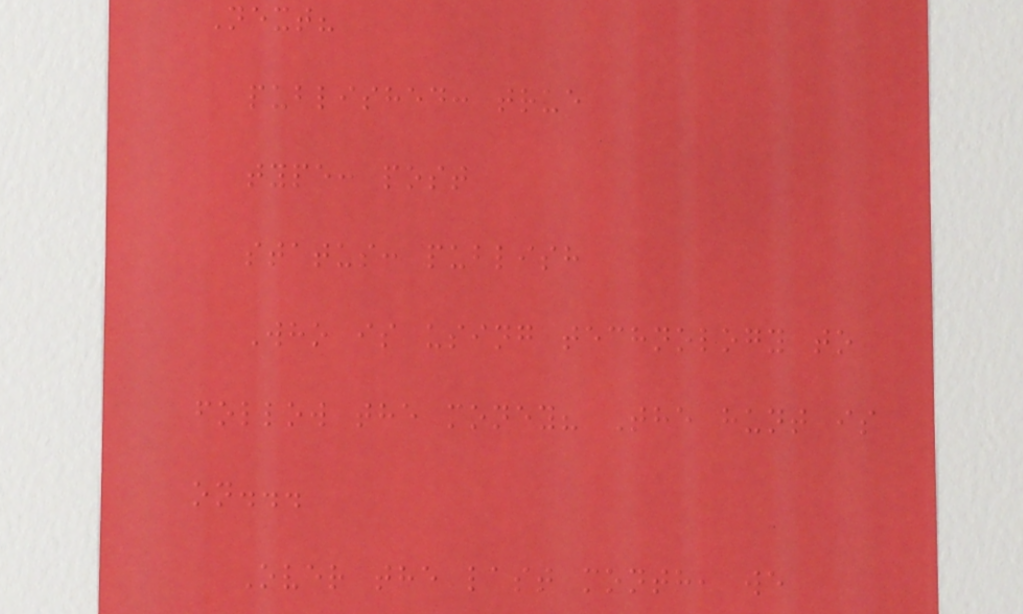Next?
published: true
type: post
status: publish
Who is using technology to
follow the money? The hunt is
on...
Over the last month, we
